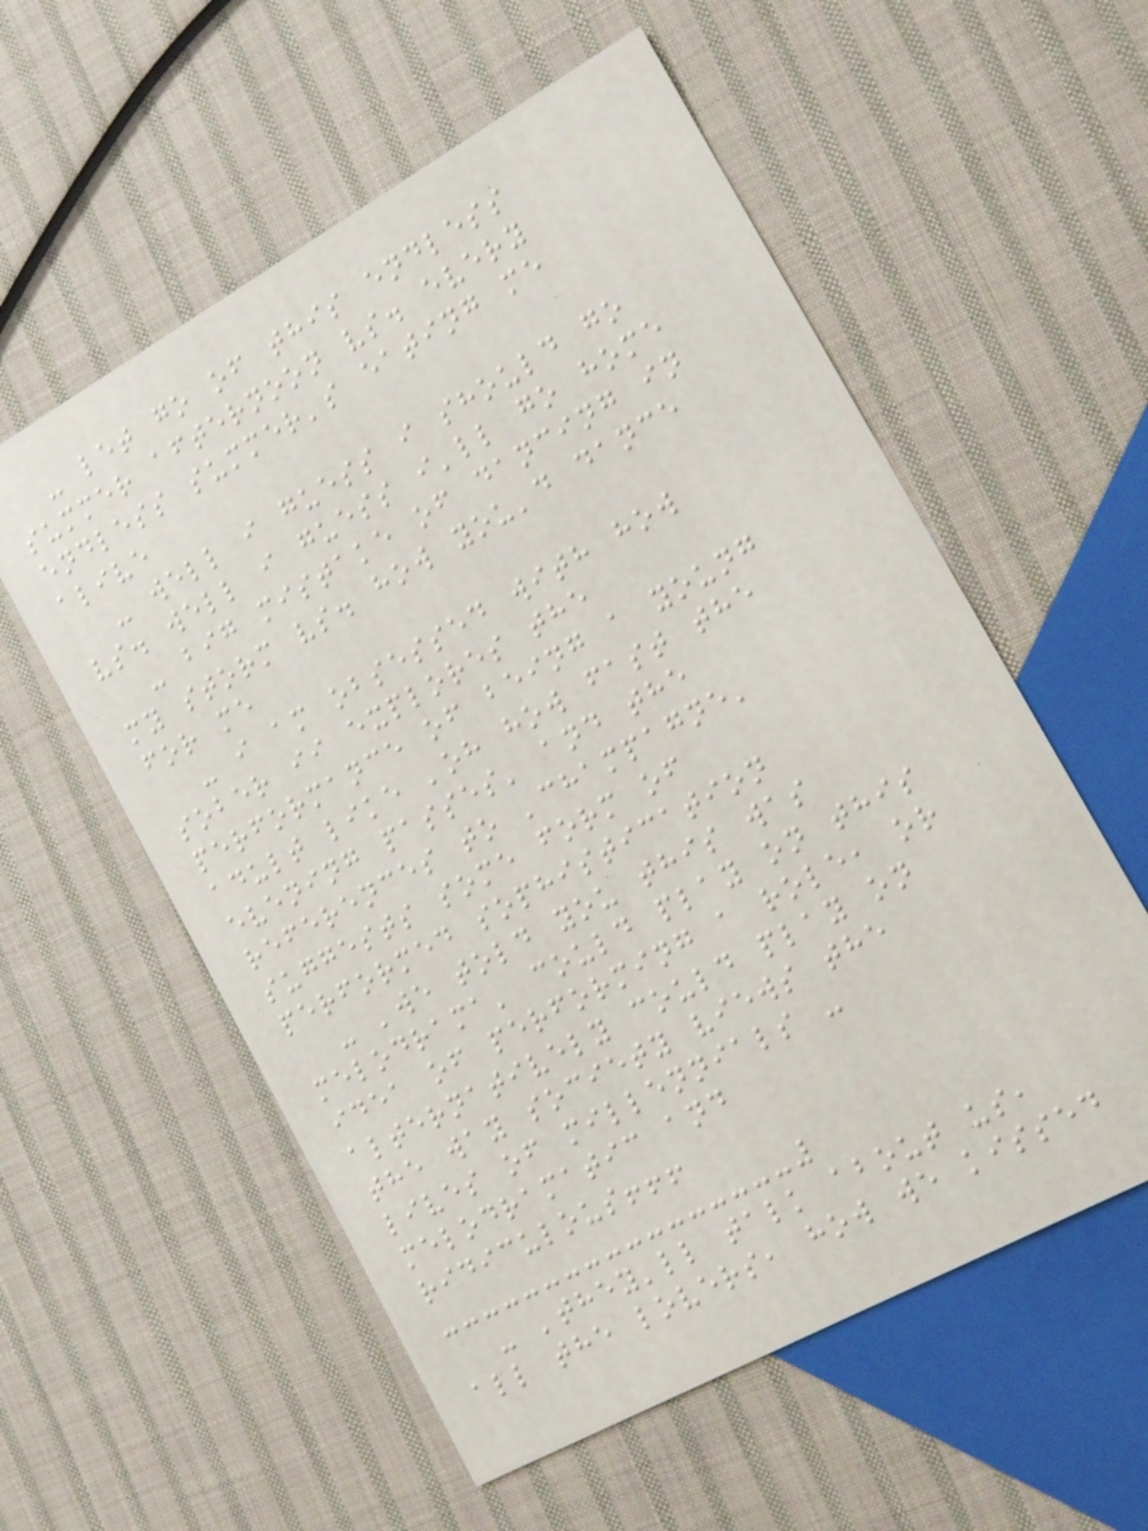- let go of this endless
summer afternoon vs. every
endless summer's eating me
alive
- well i guess i should go
vs. well i guess i'll go home
- big mistake of dancing in
my storm vs. how you'd dance
for me
- i am obsessed with how
sober ii explores the
performance of being a young
adult like 'oh how fast the
evening passes' and the
references to 'champagne'
suggests some form of
performed sophistication
- 'we told you this was
melodrama' could play on this
idea of performing a role, or
alternatively could play on
the way society views the
lives of millennials -
melodramatic and
ridiculous!!!
- 'they'll talk about us,
all the lovers, how we kissed
